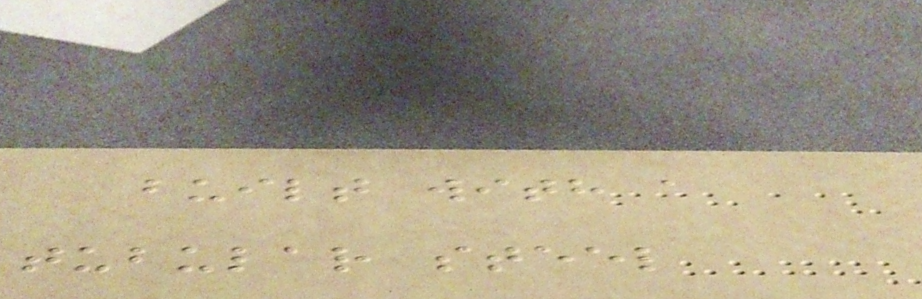built with a
tubular steel
